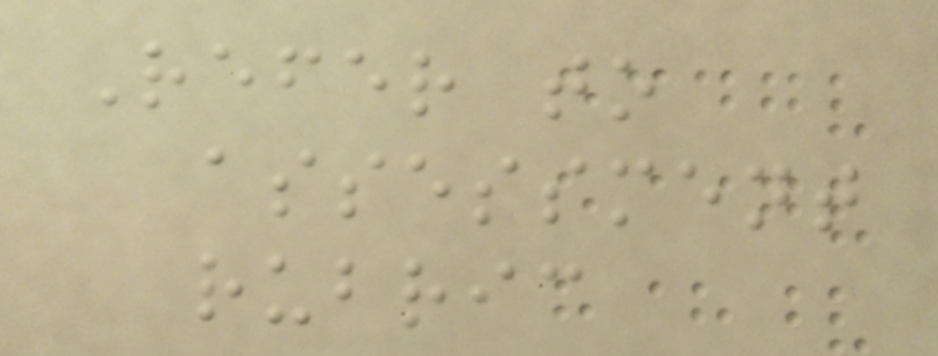Refer to
assessment
rubric
